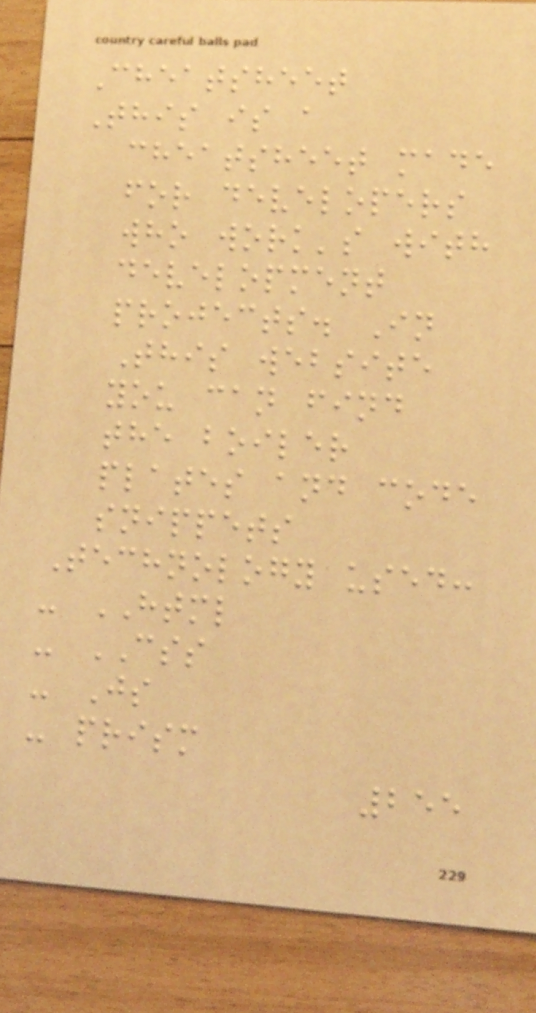Cheatsheet
This is a
cheatsheet made
for developers
who work's with
development
projects. In
This website
you can find
the boiler
plates and code
snippets
Technology used:
- HTML
- CSS
- Js
- prism
255
